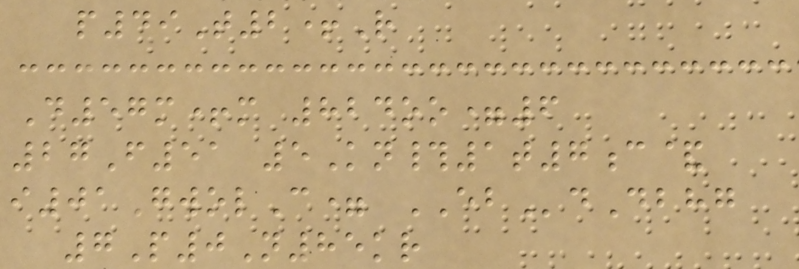p49T2+R
D57m+m 824oo=6
27F51 5Kn#1t7c&
i01GwolC= EBdDbhg
7P0N85kr
